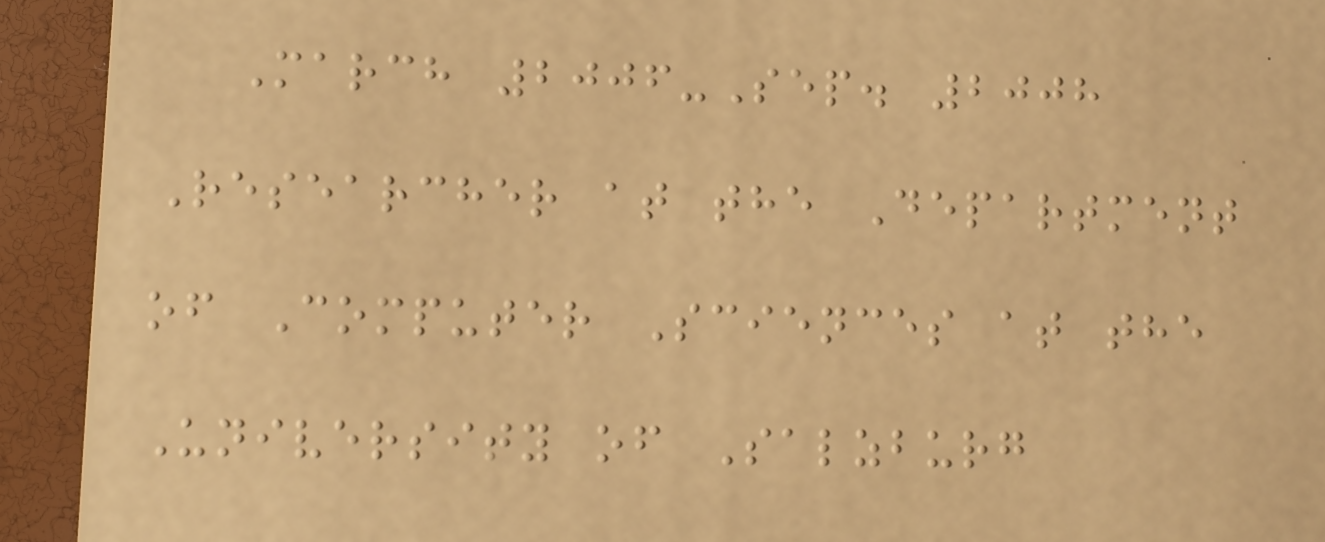March 2006-Sep. 2008
Researcher at the Department
of Computer Sciences at the
University of Salzburg
